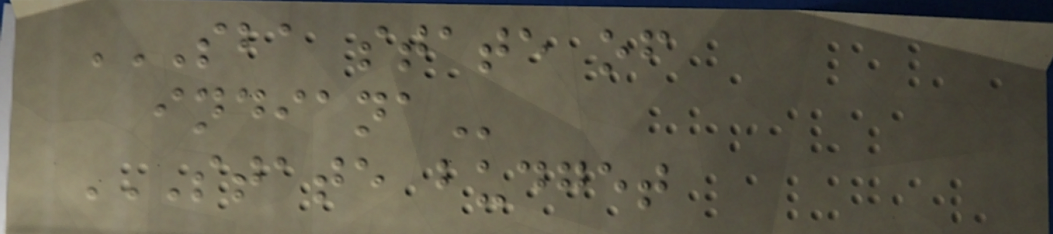SBA STATE OF
INDIANA
STATE BUDGET
